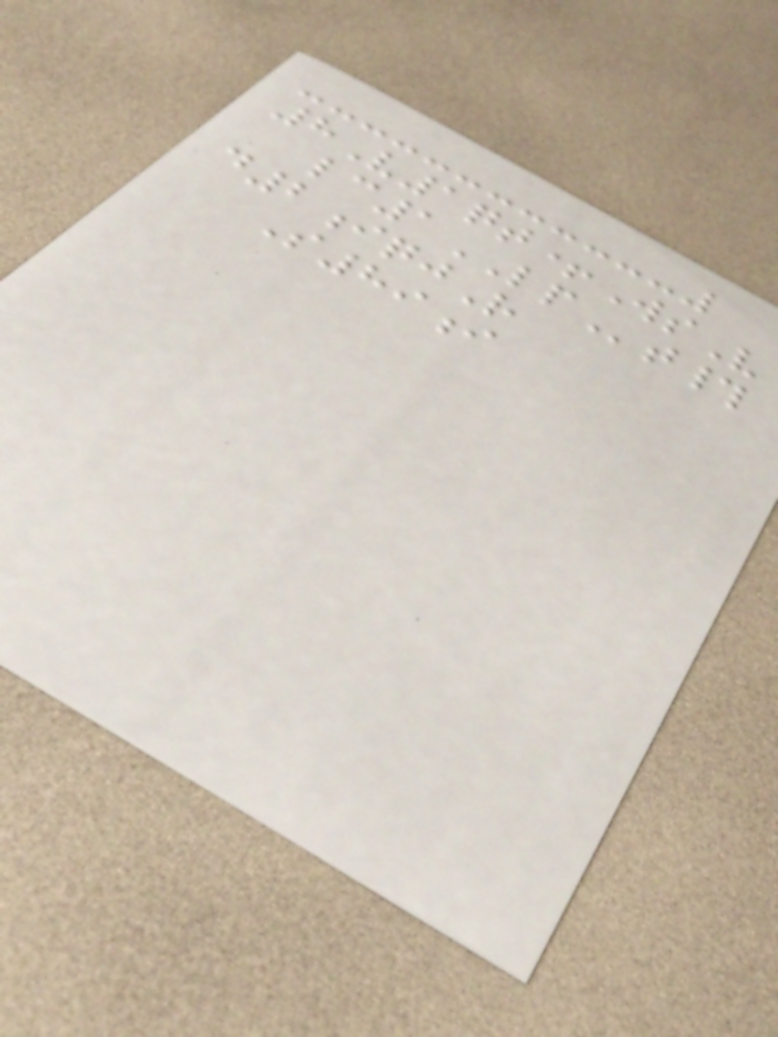8V1qt+WsV
lc1LPt#
d2iqjR
S89i
